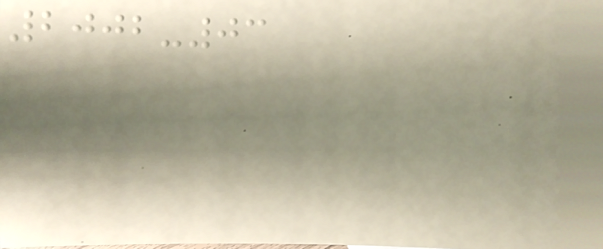2002-03
